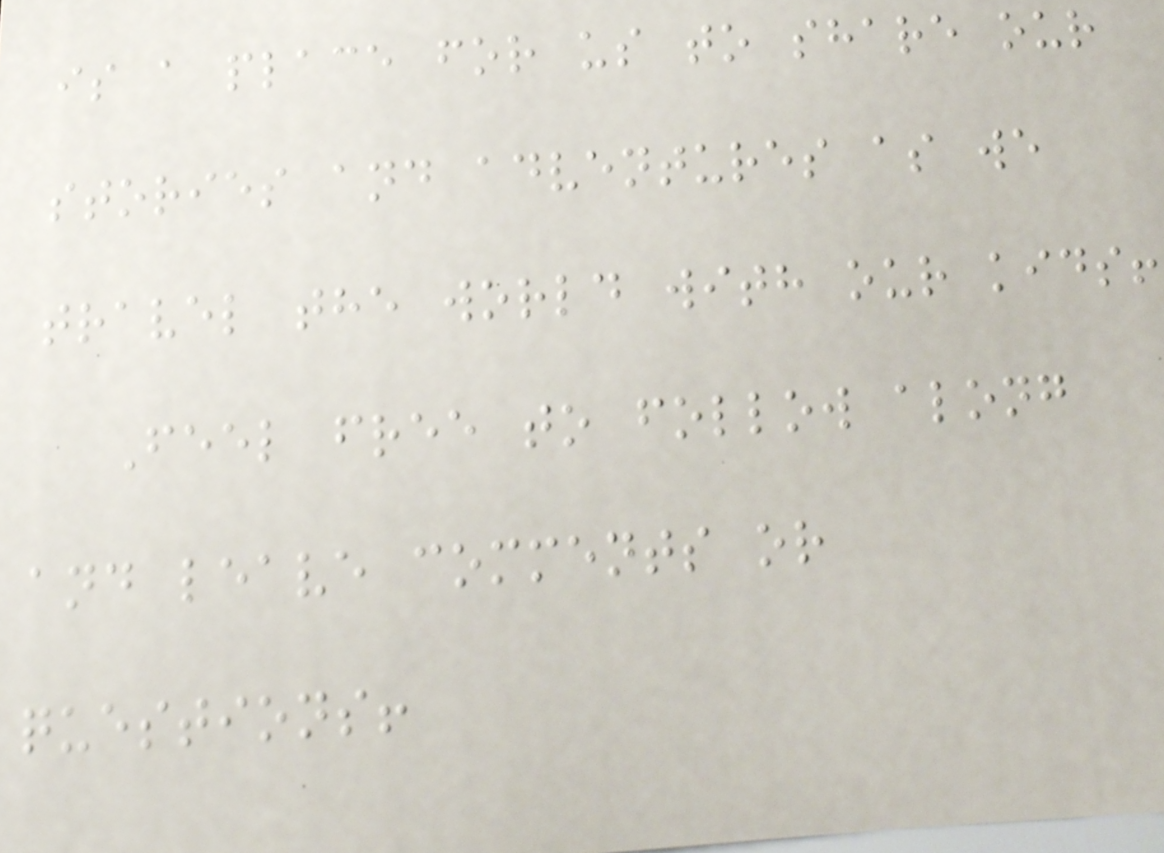is a place for us to share our
stories and adventures as we
travel the world with our kids!
Feel free to follow along
and leave comments or
questions!
